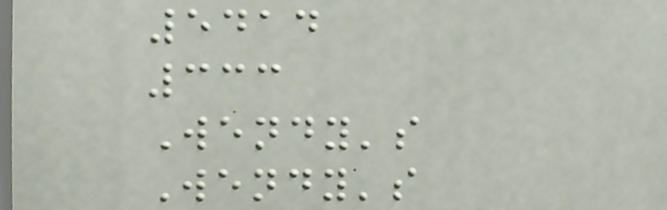5414
333
Wendy's
Wendy's
